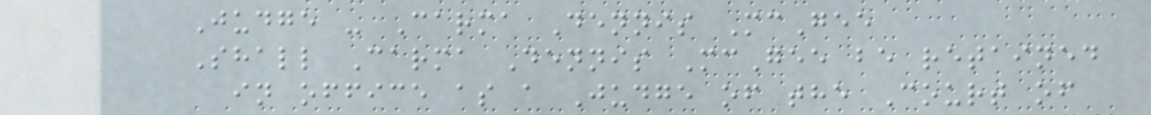Judge - Carma Dennis McGee
Shall Carma Dennis McGee be retained
in office as a Judge of the Court of
